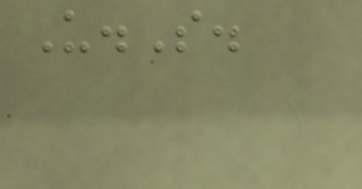U.S.
